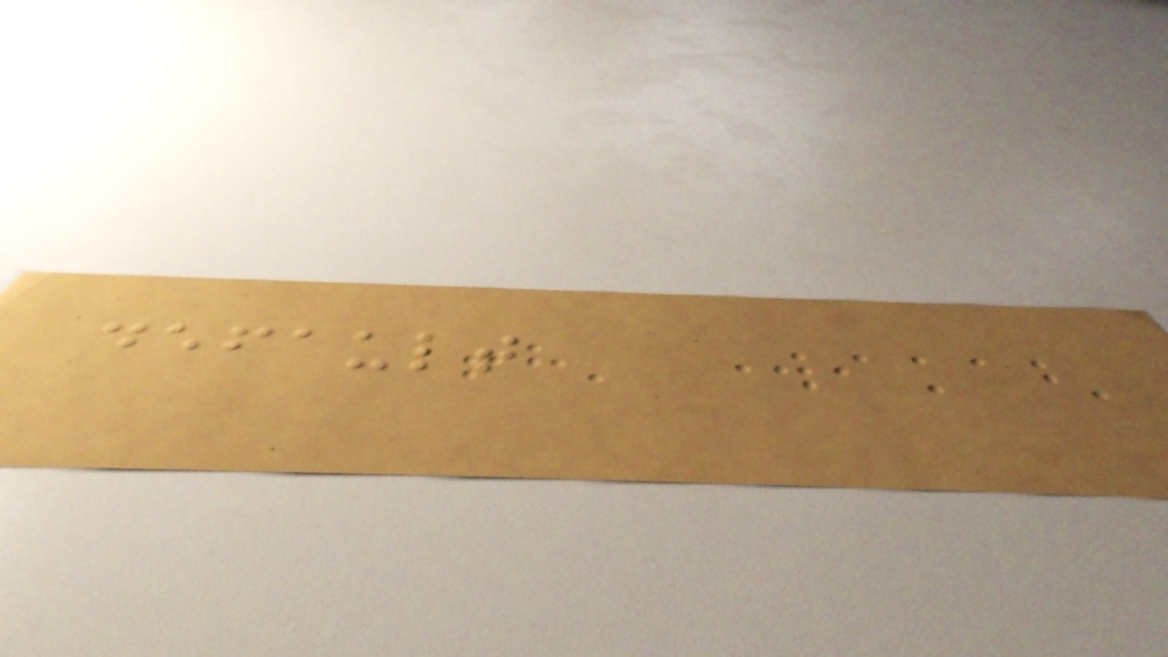default
